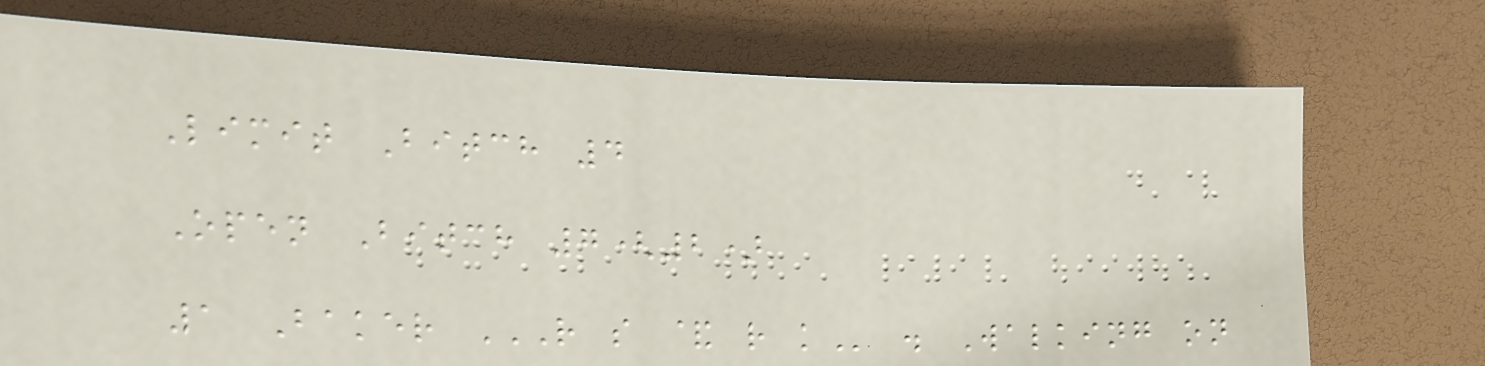Limit Bitch 4
Open Bitch 7(2)
1 Baker R S & R K . Walking on
